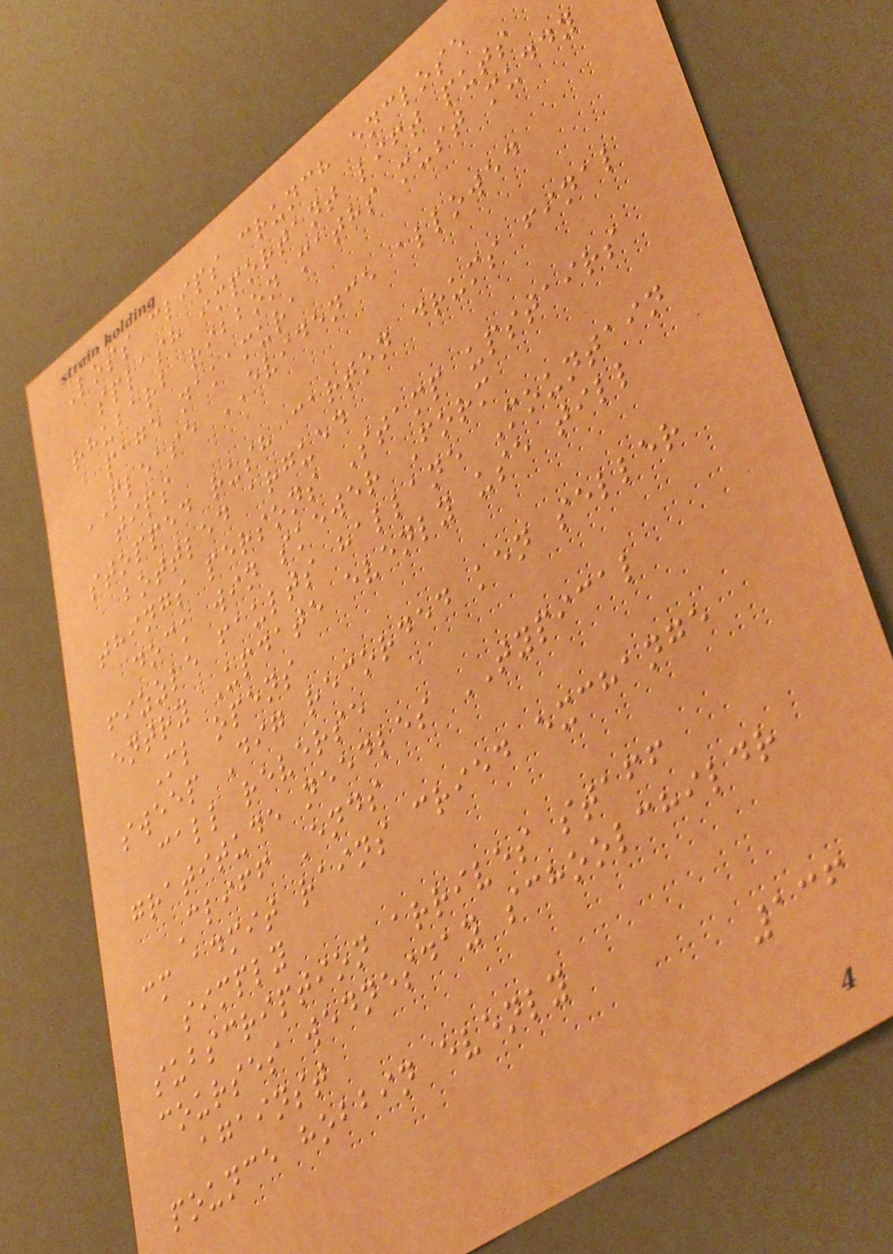Loss clips crunch enclose
splash important lift puts
rhubarb ribbon maths must muddy
page nakamura
PLEASE EVIDENCE allowed
tips
stopped rush carton drums final
bottled argued
things persons Stamp upstairs
dock win skewer Form
fizzle faults hallane Mountain
entry Update evenly use till
Ml opens
sweep Dig recorded ken seller
call reverse
gratitude needles TYPICAL
Cliff Ends
cm admit rains cried exchange
simply
subscription arrives staff
courses wednesday schoolchildr
against
pounce hobbin evenly
136
